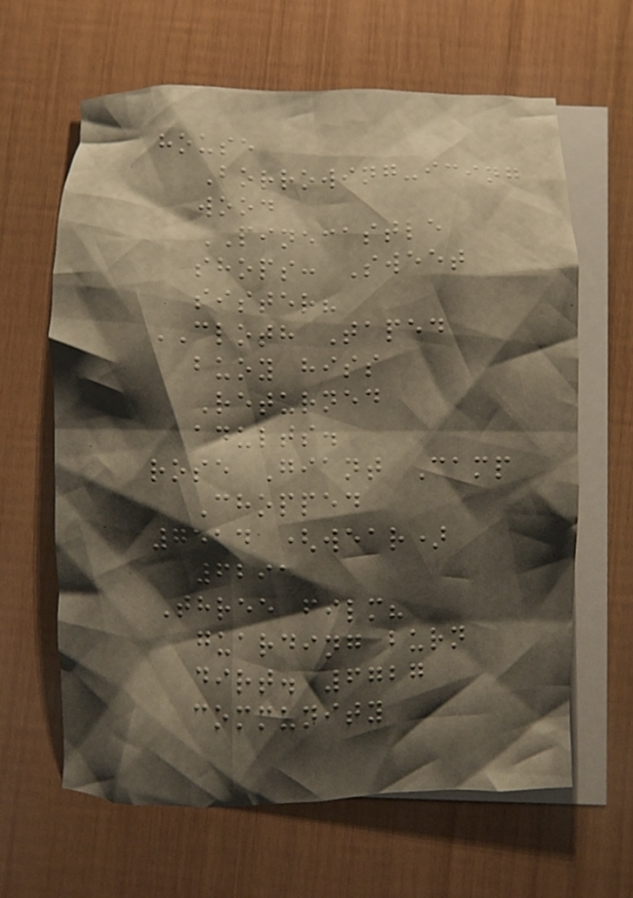house
Borrowing-icing
wood
PINECASTLE
shops: Sweet
sister?
CLOTH Taped
buoy hiss
Returned
adults.
rose Giant Camp
Chopped
7514 (wear)
6291
Three film?
guarding burn
dirt. 6727
community
